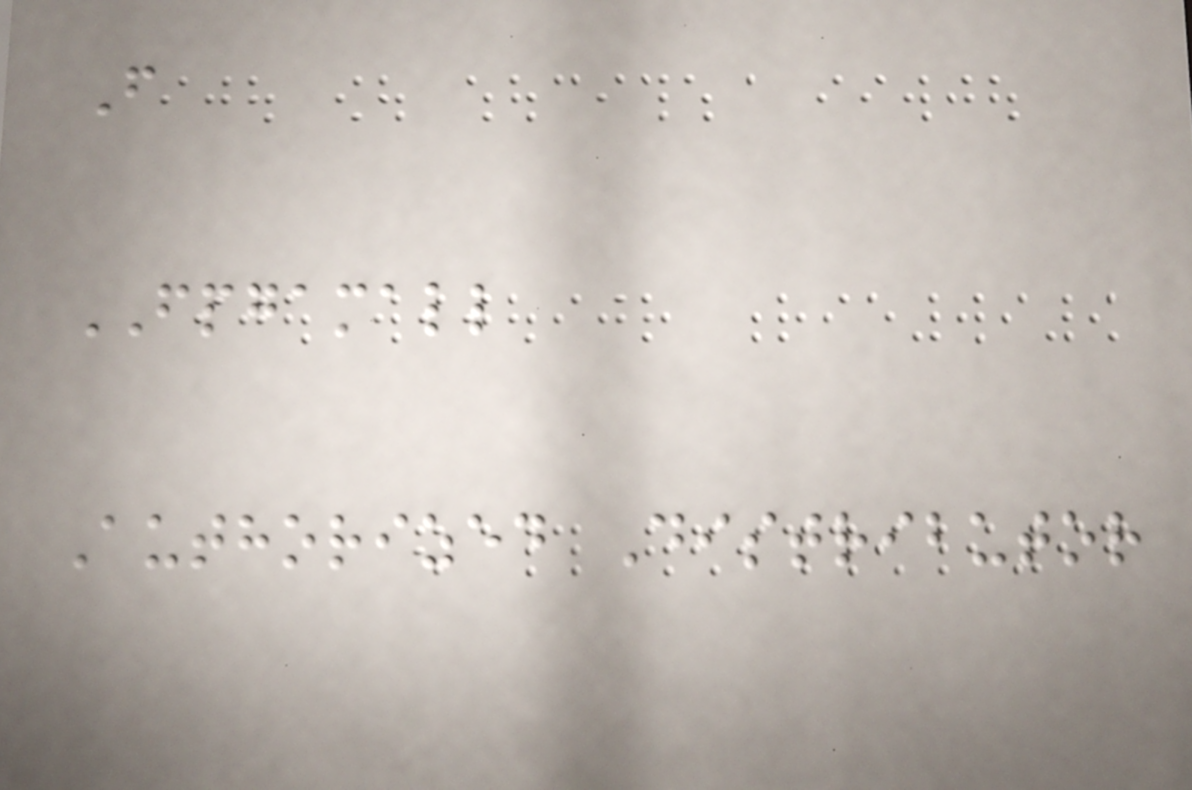F
FPGAMALL
Authorized Distributor
